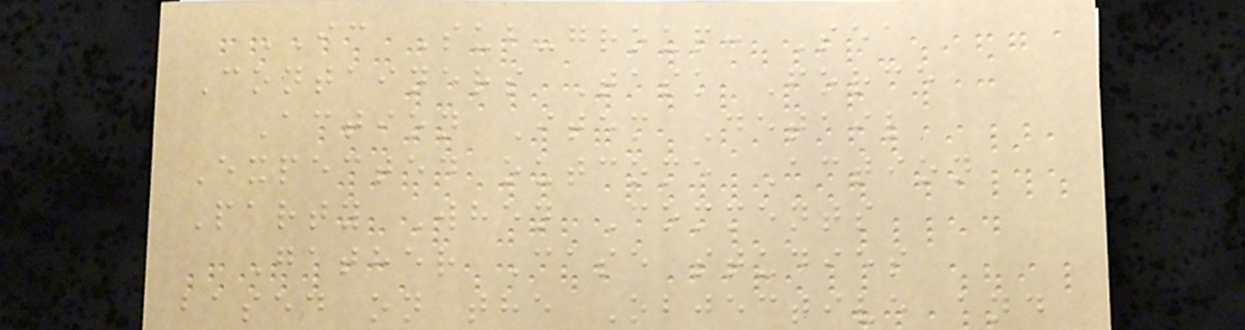IC Sub-group: Sea
Containers Task Force
Action Item Detail
Expected outcome Action
Party When Comments
Gather Case studies
based on the Objective and
